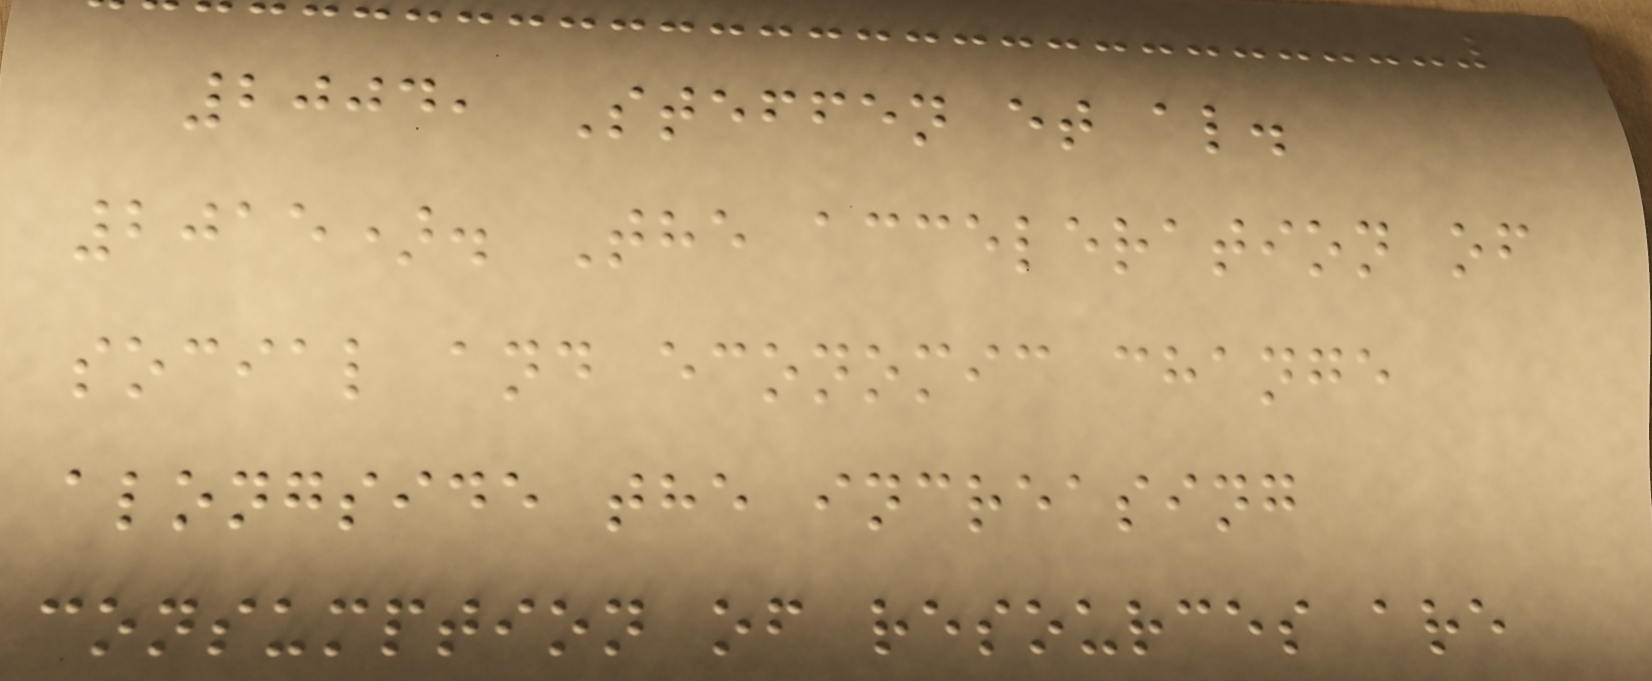2004, Steffen et al.
2015). The acceleration of
social and economic change
alongside the increasing
consumption of resources are
